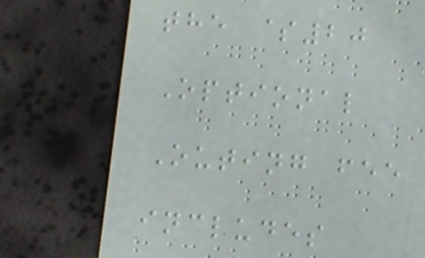the $20
Optional
Outing fee
includes
